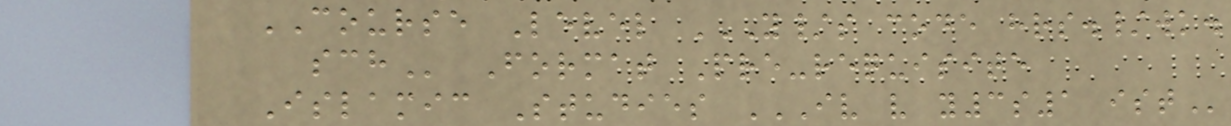COURSE Level Y/S CODE HRS./WK.
SCH Format Pre-requisite
Islamic Studies IV V Y3S1 IST
